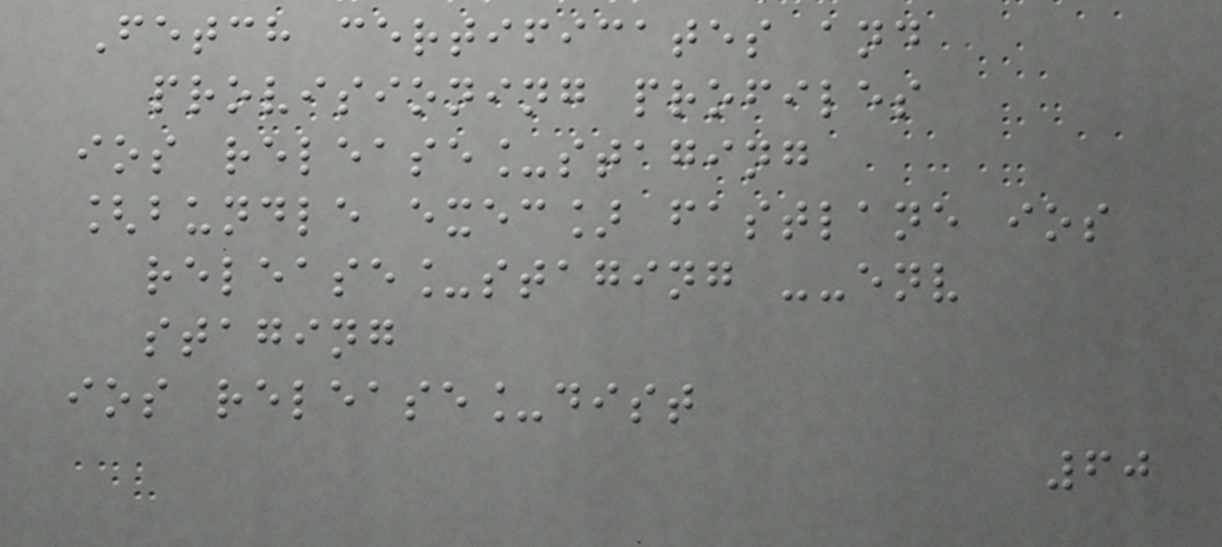Fetch certificates and
provisioning profiles
ios release_staging
[bundle exec] fastlane ios
release_staging --env
staging
ios release_dist
60
